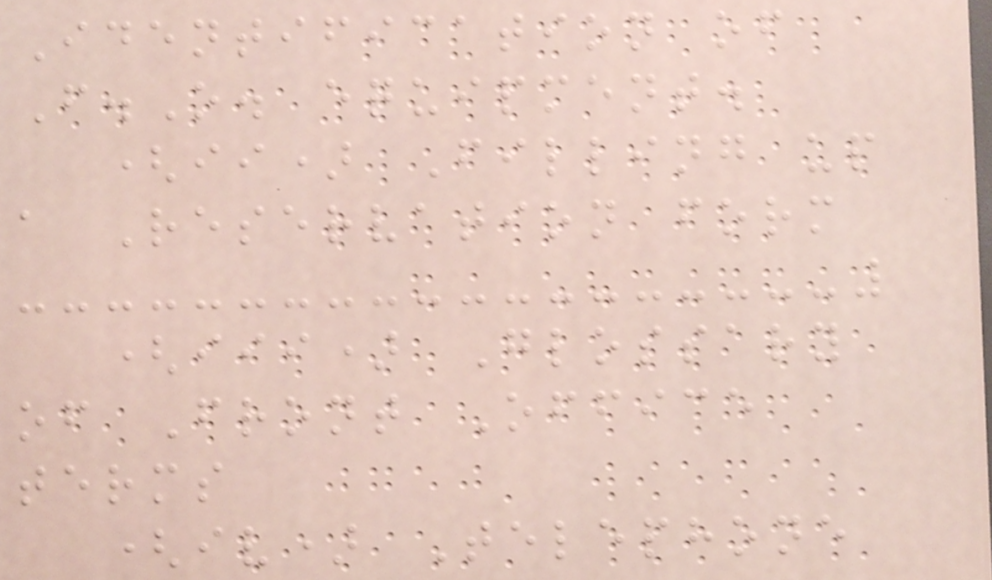Identification of
F.O. equipment.
(ii) Filling up
a Reservation form
(iii) Glossary
of Front Office
terms
(iv) Telephone
